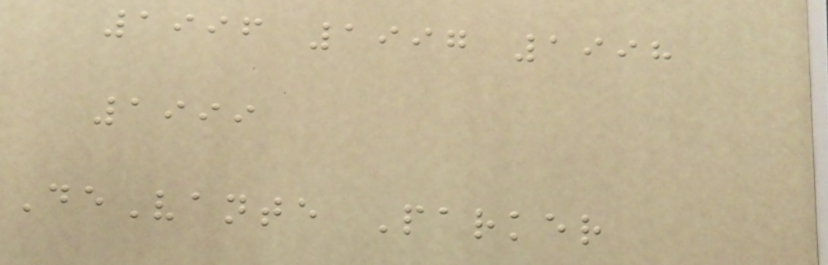1996 1997 1998
1999
DeVante Parker
